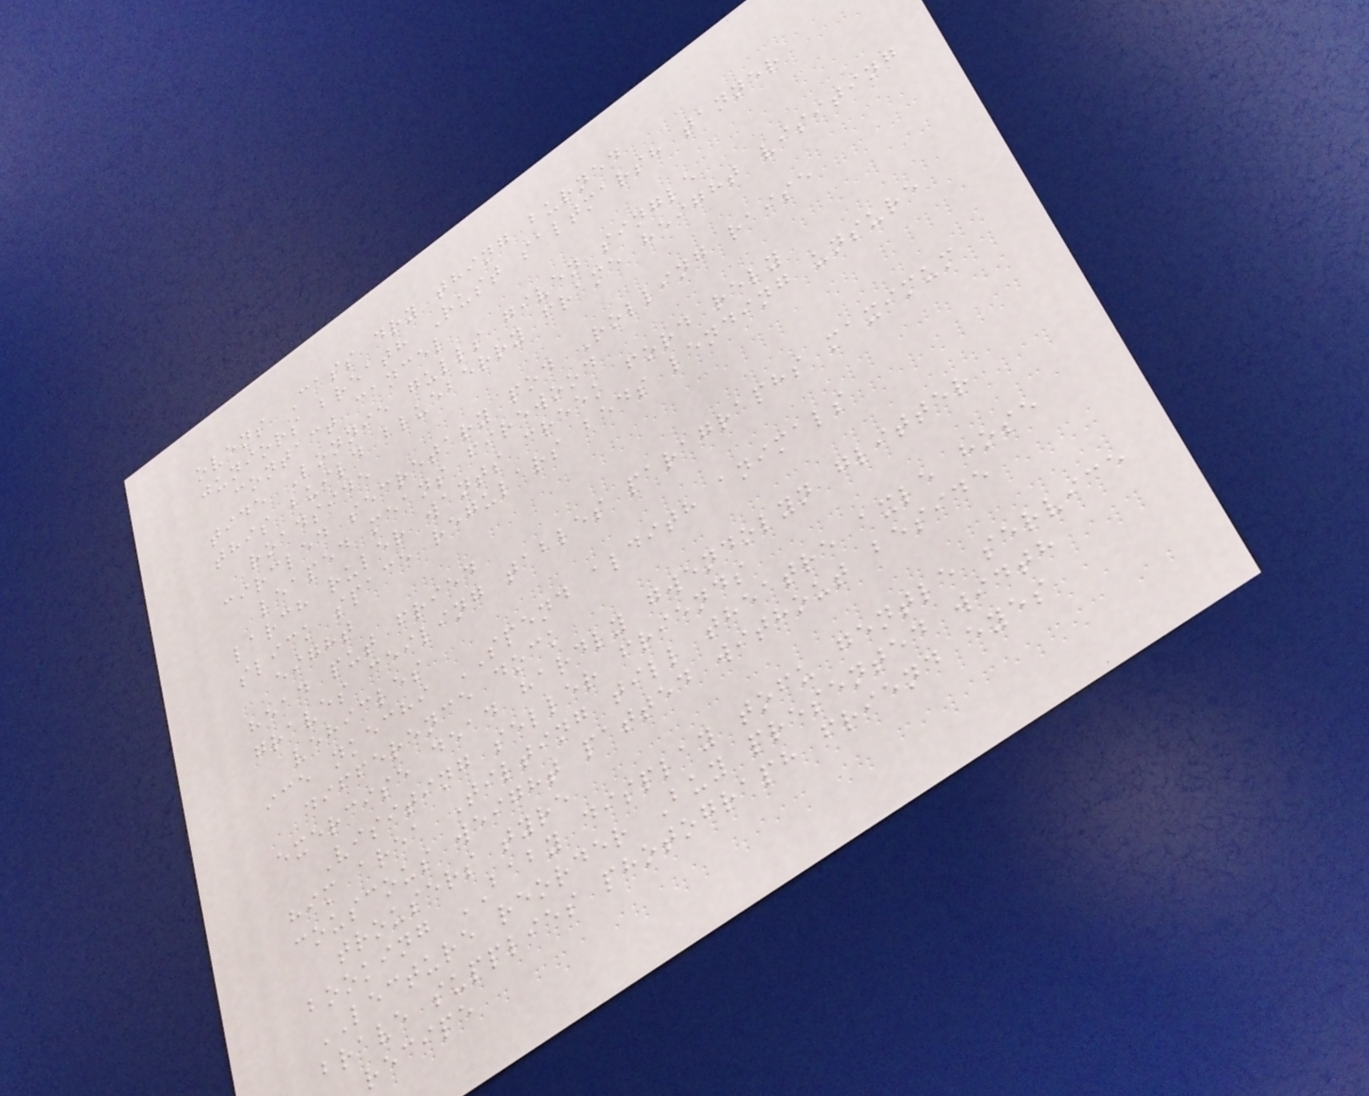ovens Cass dry thing burned
juniors breath Rust saltmarsh tanner
contact cancel
tide Lonnie gulls given single
this build blueberry frame height visiting
roadside
circled secretary pod Rolling raise
leaped means firewood
larch ruler wants creek ford rely
slick space regulars beds lending unsure
eight
head put fried
graves ceiling tables paragraphs maximum
vehicles
ice nkechi SPEND aldith animals
difference dock
exercise dead hardly gwendolyn glitter
Visiting seller friends
him area Tilting till theatre axle hose
couscous weight patted without beside
trousers tyre
booking BABY display tofu gentle service
LECTURE reorder Buy presented width
brave supplies photograph friend eyes
recipe
